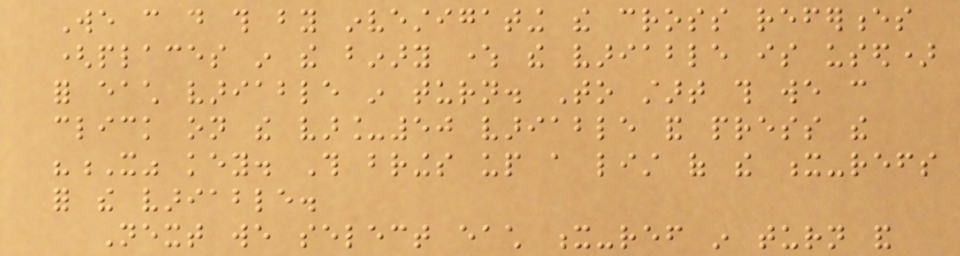We can do this by investigating the cross references
(places in the binary where the variable is used)
for each variable in turn. To start this we can
click on the var_50 variable and press the
"X" key. This brings up a list of the x-refs
for the variable.
Next we select each x-ref in turn and
